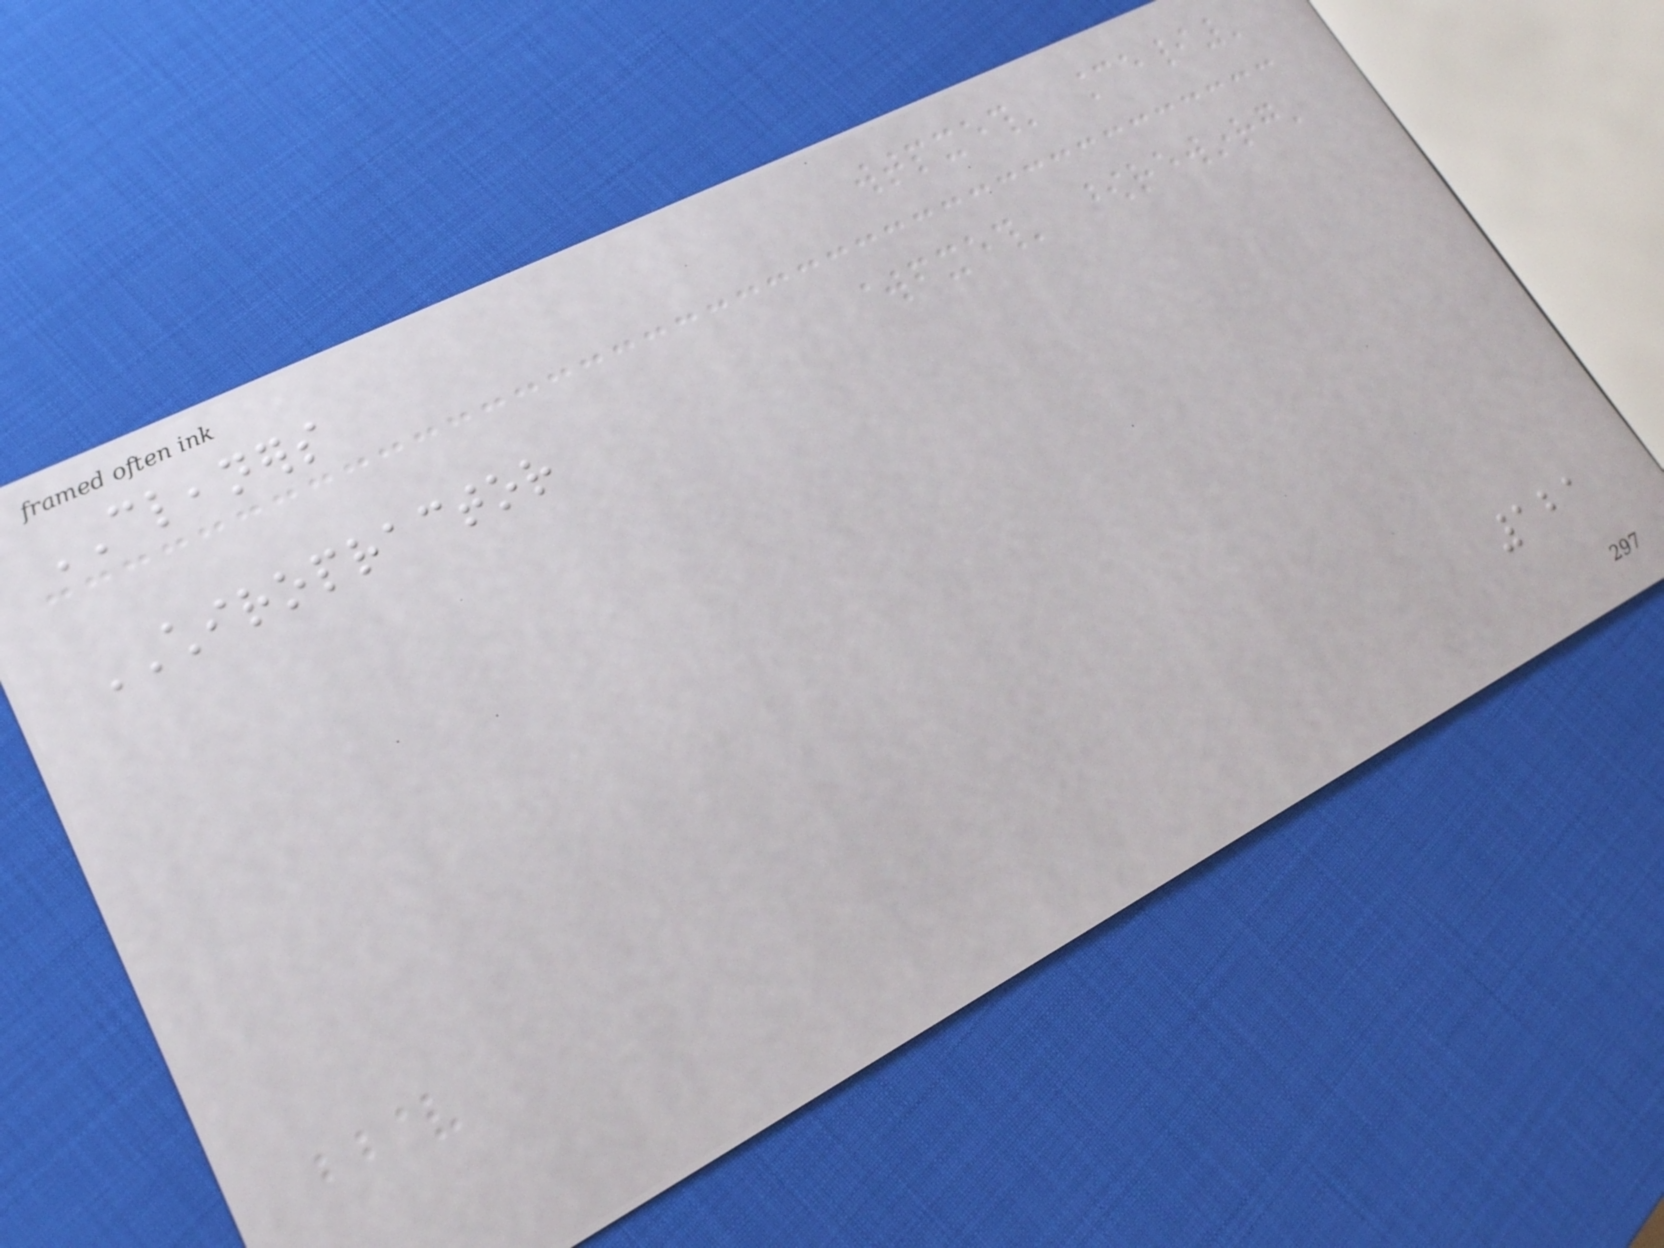CLEANERS
CHIROPRACTOR
121
